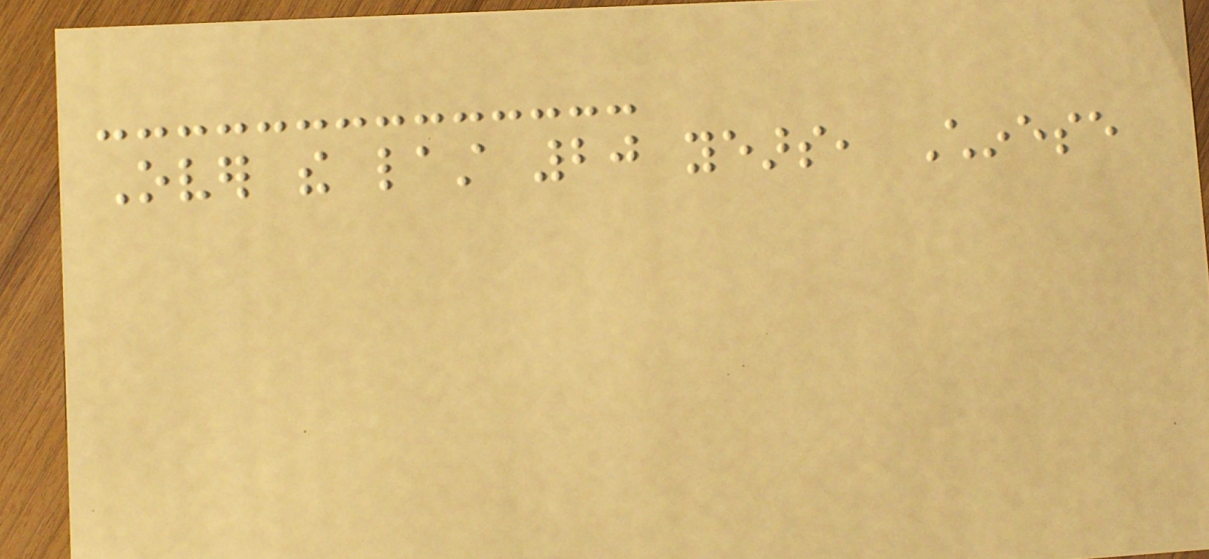Over the last 20 years, Chinese
